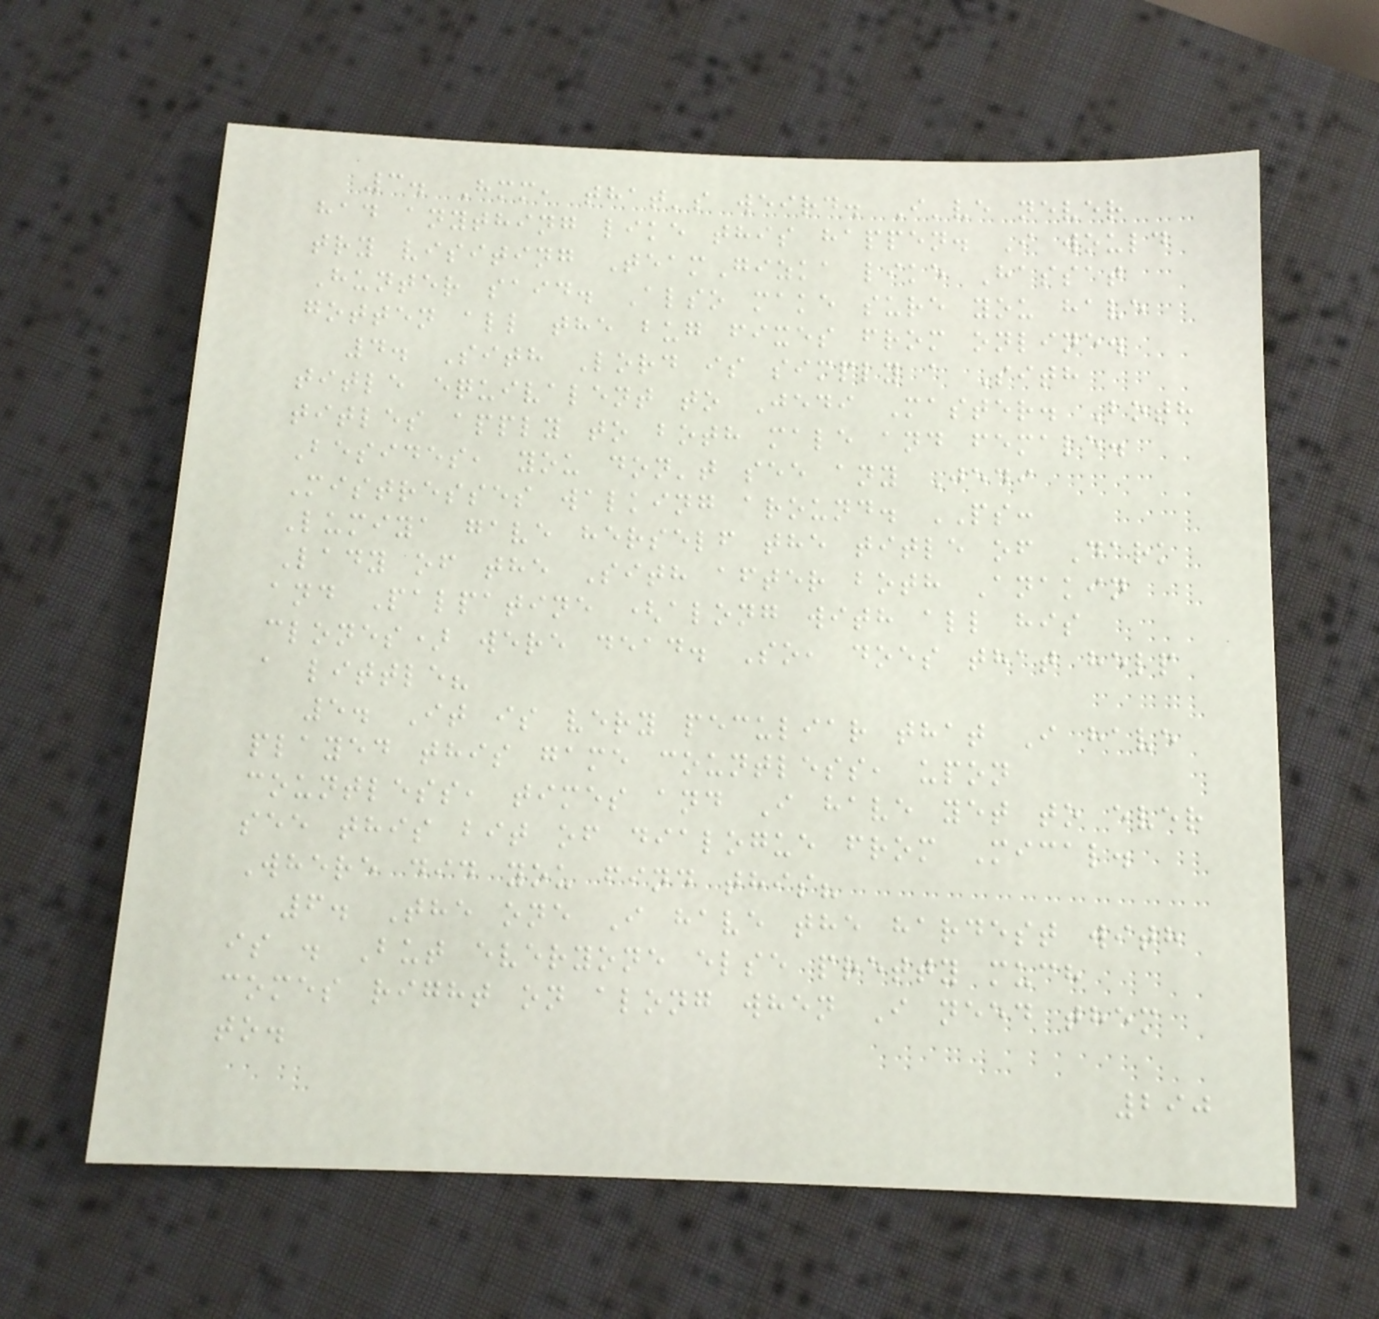3. Hmm, that's weird. I've never
had anything like this happen. I would
try visiting TeamGizka like Hassat
Hunter said. Also make sure you have
gotten all the bug fixes from online.
4. Sith Lord is simply a Sith
title equivalent to Jedi Master. Both
titles apply to both male and female.
Besides, you don't see any Jedi
Mistresses walking around. PS:
Lumiya gave herself the title of Dark
Lady of the Sith after both Anakin
and Palpatine (along with all his
clones) were dead. So, does that help
a little?
5. It is very peculiar that I have
played this game countless, upon
countless, times and I have yet to ever
see this bit of dialogue from Mical.
Where did you find this?
6. The one I have the hardest with
is . But everyone else pretty much
comes right on along when I need them
to.
290
